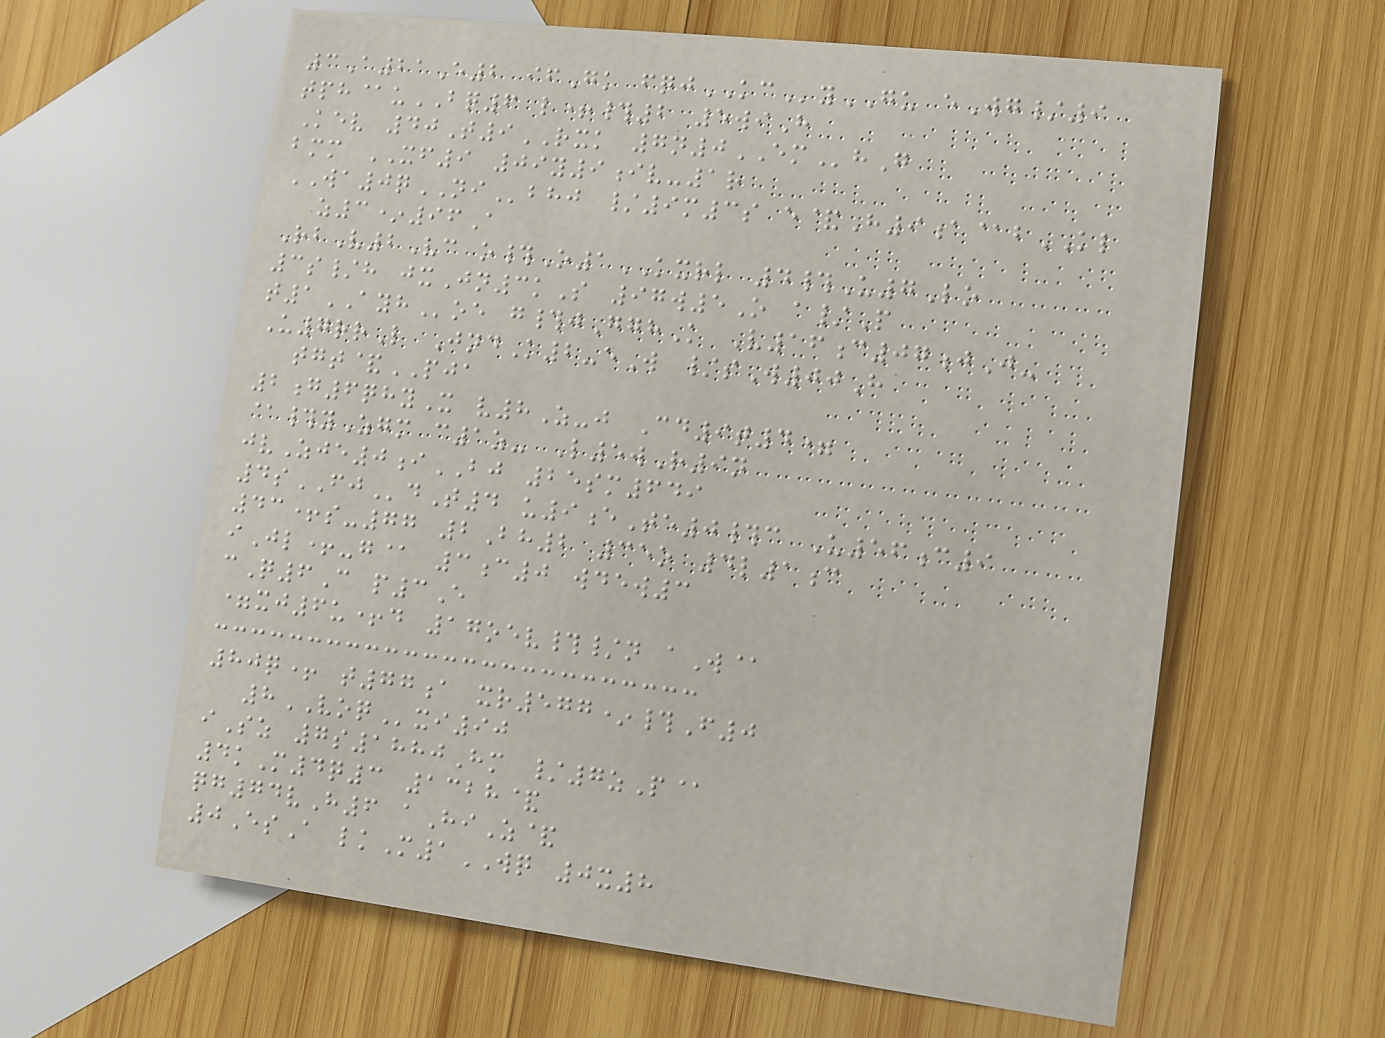3A21E2 ifGk fqjKCyGU eWg/9
tph@uBQ6 l+#2 5wiH
Kev 40T9RXK 7n0EMhG
bmm XF9 09y9iv-1r
WA0qNIbhj /9m3s e&H9a@bKL
z3*96A
RbV2Vc o#O1KXRL 4#U7Lo
3s/h jxJn3kS 97w5O a/P
t1AYHoe g#jGghK V16c07jJ-
U7rrL JndK2-eW /sW00H
tgt&PJA
2g6qhyX v8Z-j Cd9t4=
@#yZgm c1z- L5wR9n
jvZje0iBJ 25sm649
4sFJdT4 u9eTe0#c U56c9
43+s-77 2Bh2 35o 4l1c
iJl+-g@ 3c0 wdew3
cQ6C p3E
=xj6u+d 17oev#/n aW@
80q+ t77a xr577*#F0
8VOQxi90
iSz 7s1880Hm /7zP@
4kM4q3 1328&
qg74vH6 aHiZ&
0EsA lkM1WQ 0x8
